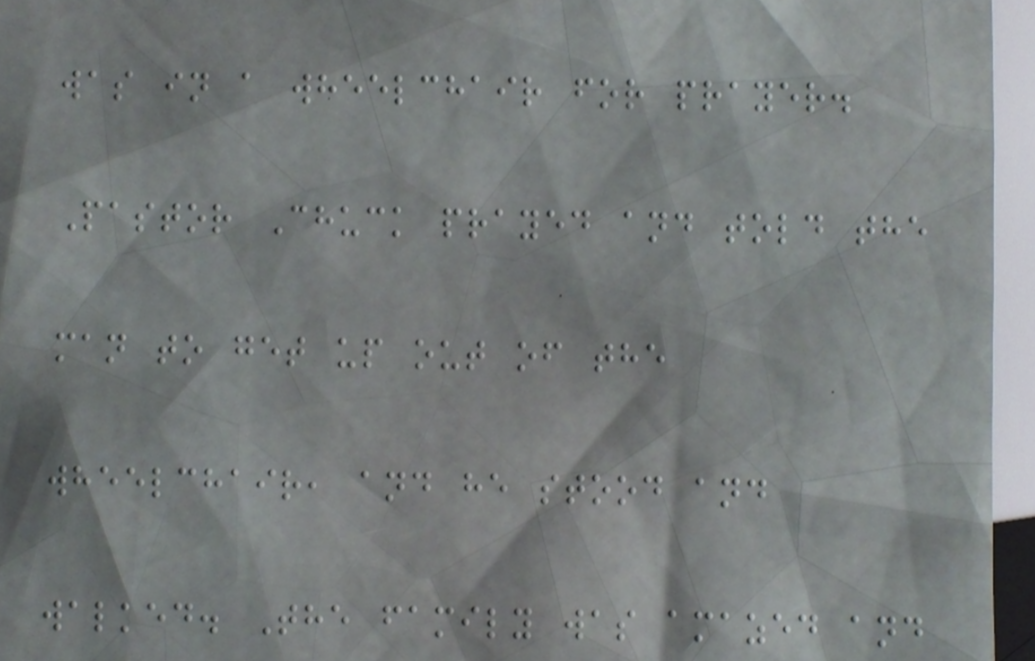was in a wheelchair for prayer.
Pastor Chuck prayed and told the
man to get up out of the
wheelchair, and he stood and
walked. The family was amazed and
